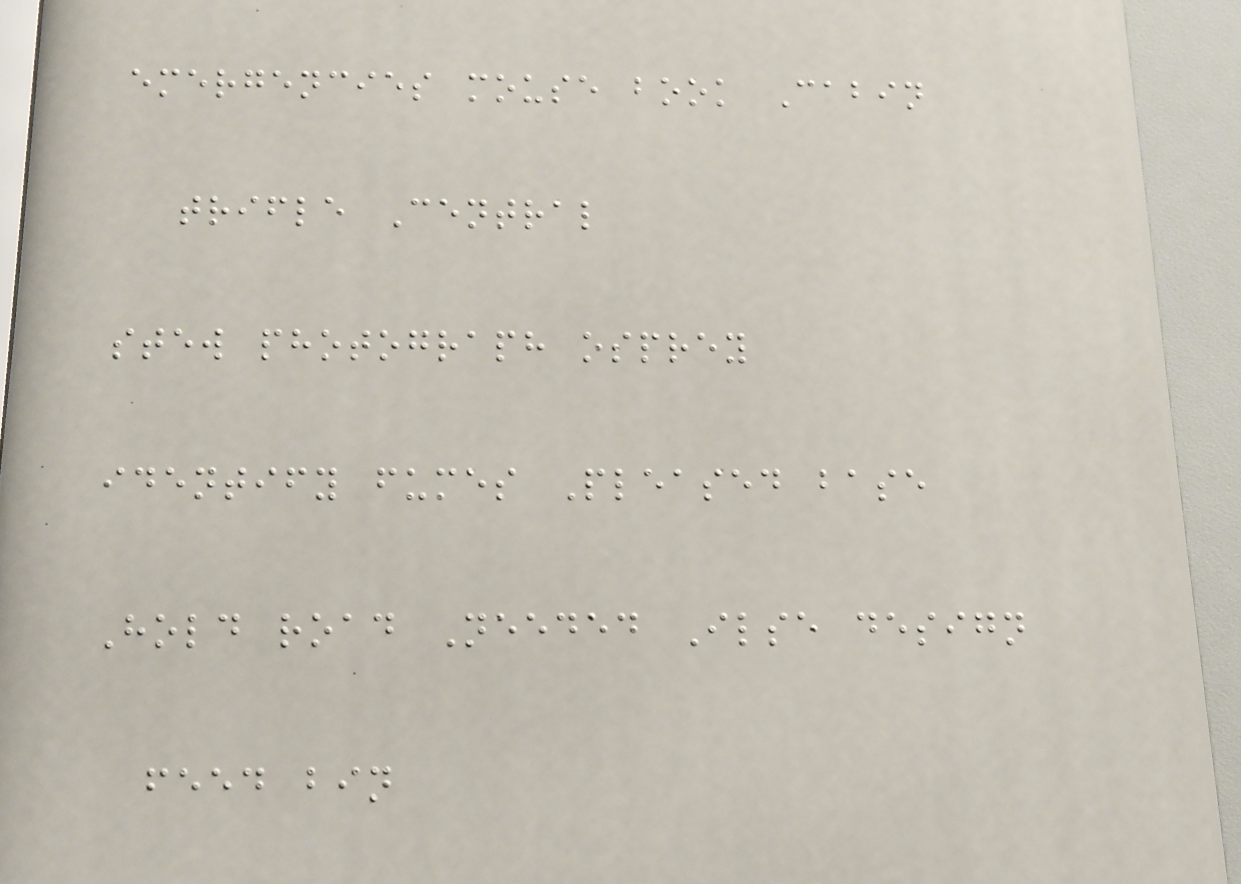emergencies mouse book Cabin
trifle Central
stew photograph osprey
identify fumes Pleased base
Hold road Needed Ilse design
feed bin
